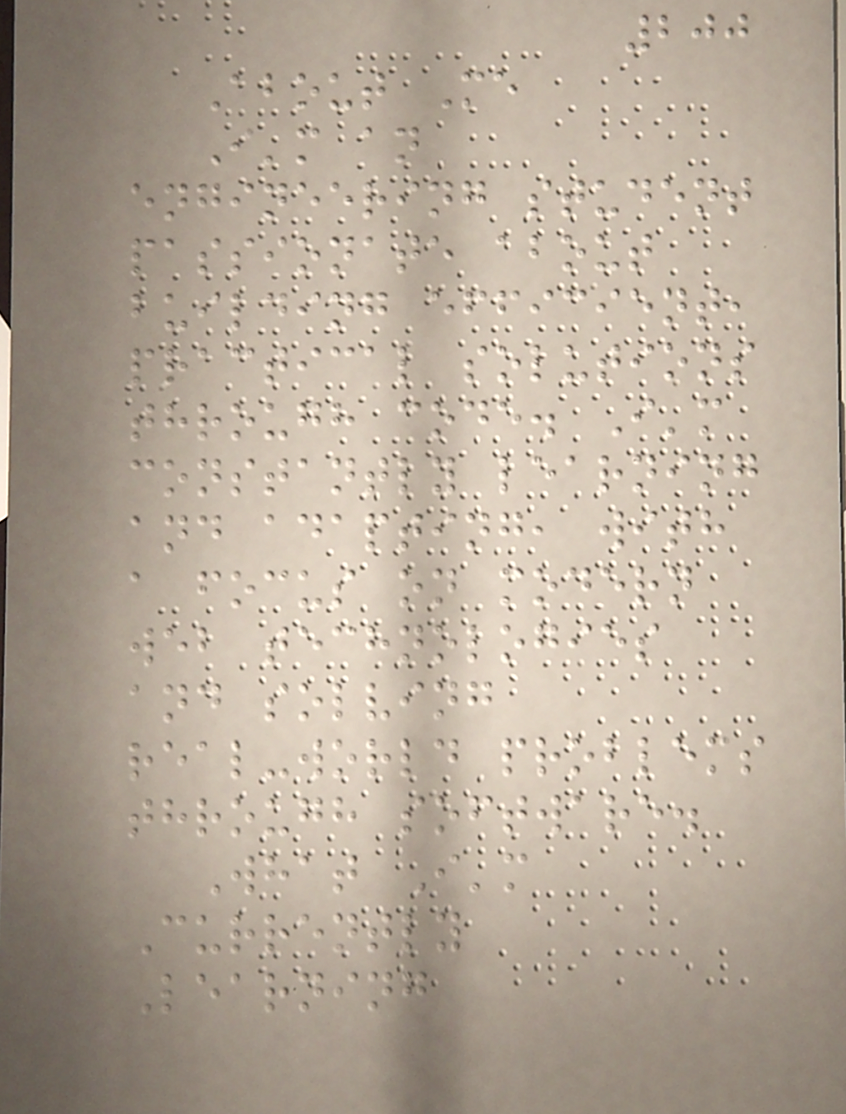200
About Me
I'm an
engineering student
passionate about
building efficient,
practical solutions
through code. I'm
constantly learning
and adapting, with
a focus on modern
web technologies
and solving
real-world problems
through software.
What I'm
Currently
Learning
